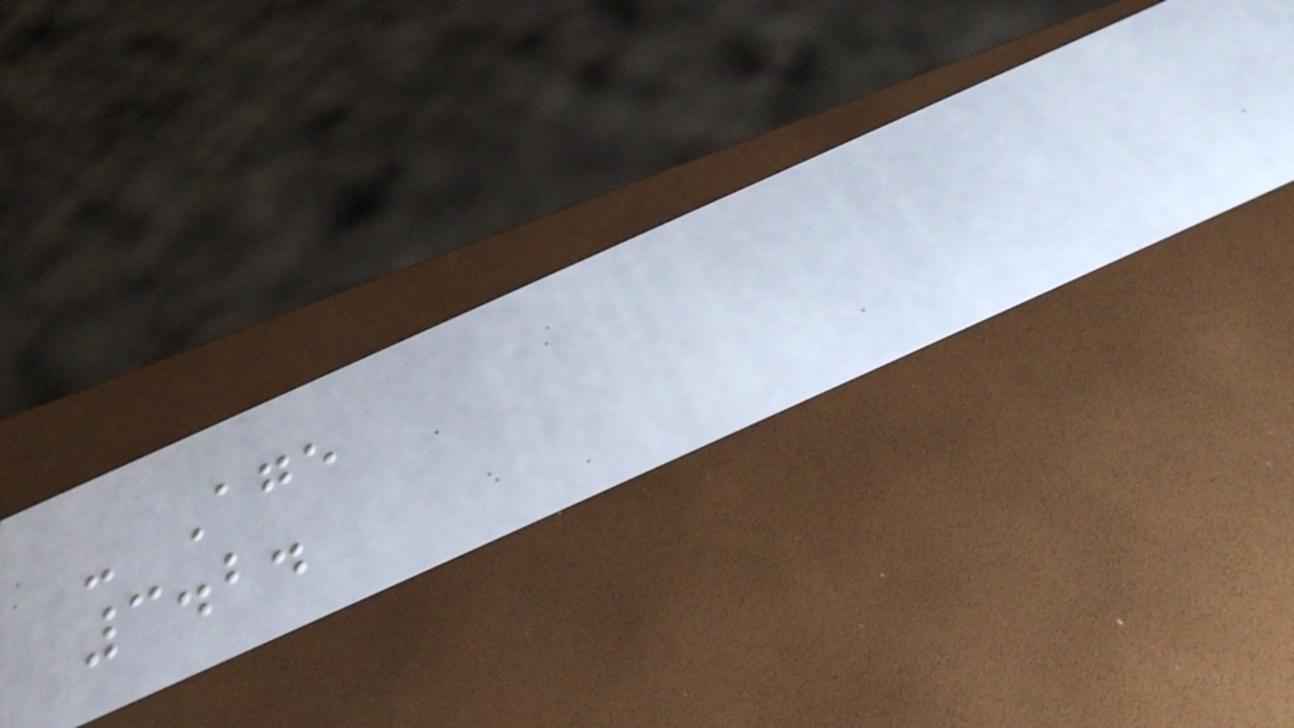- Age
3.2.
